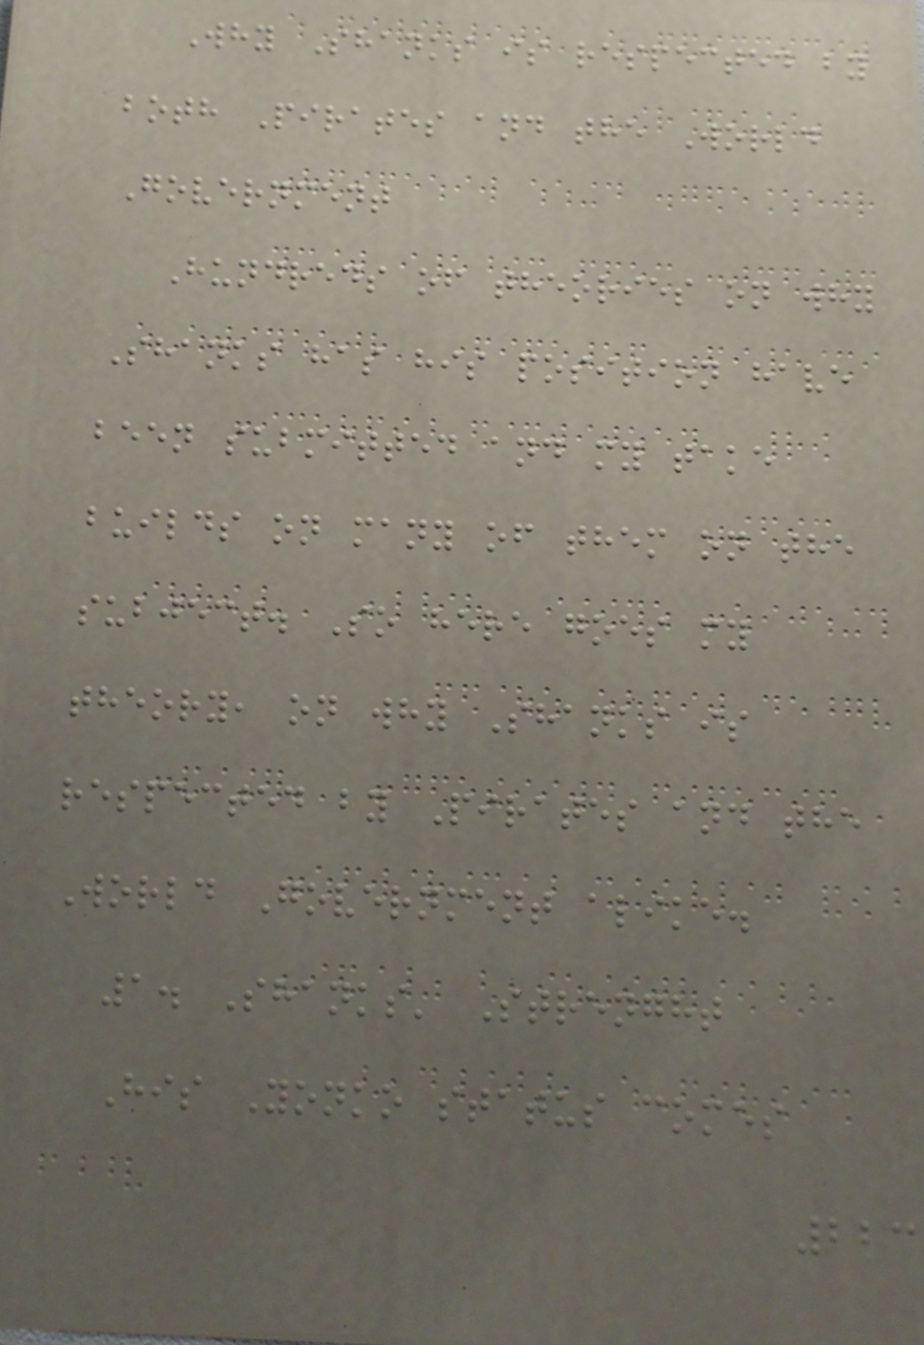Why Shanks is respected by
both Pirates and the World
Government
Hundreds of theories on why
Shanks has his position have
been submitted and my take
builds on many of them on the
subject. So here goes my
theory, on why Shanks is
respected by Pirates and the
World Government alike.
1. Shanks' Strenght
His Yonko status comes
223
